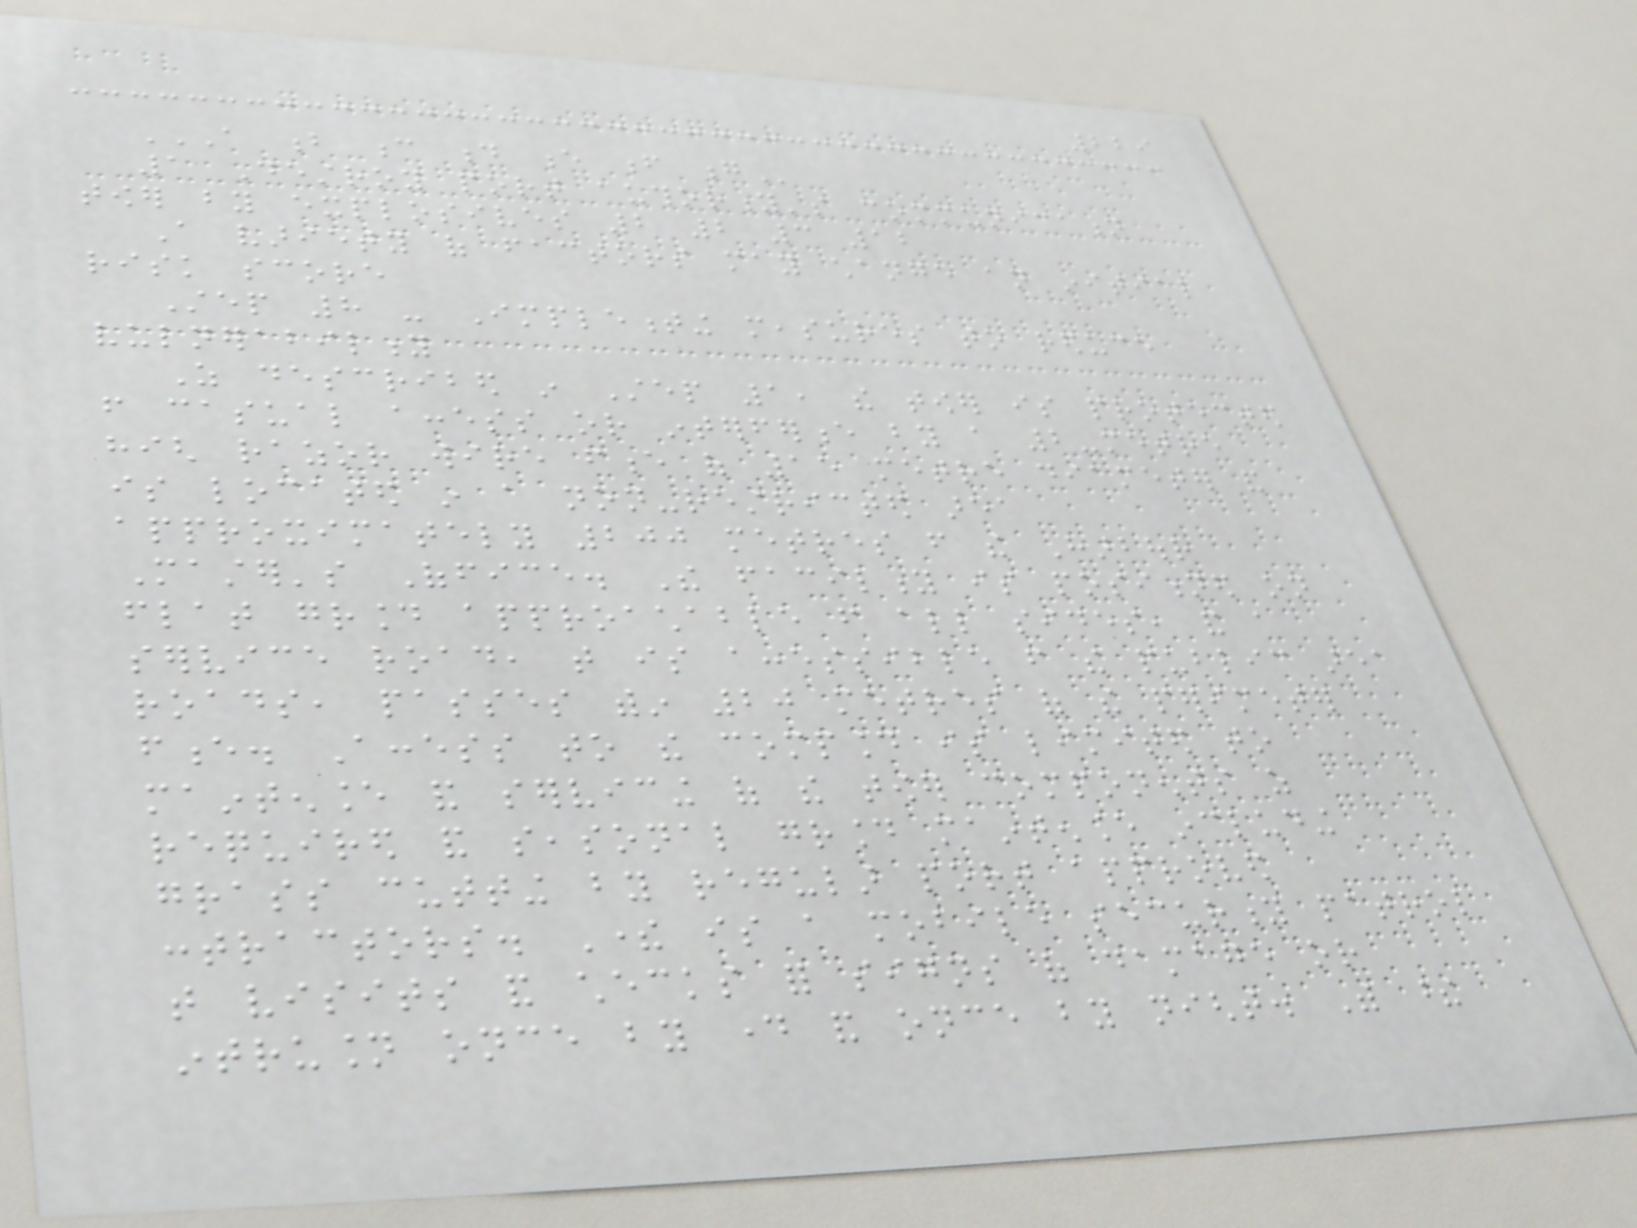229
A B C D E F G
1 Destroy port authority's communication
tower by explosives 2 2 3 12
A variety of factors may change an initial
risk score
Step 8 - Implementing measures to reduce
vulnerability
As described in Step 1, the tower is protected
from casual access or interference by a 2-metre
high razor wire fence of 15 metre diameter and
is located in a non-restricted area
approximately 200 metres from the Harbour
Master's Office. The facility is positioned on
flat ground approachable from all sides, and a
service road, that is accessible from the public area
roads, passes within 20 metres of the perimeter
fence. Access to the compound is limited to
maintenance and servicing of the tower components as
required and seasonal ground maintenance including
grass cutting by regular port approved
contractors. There is a mobile security patrol
that visits and checks for signs of damage or
intrusion once by day and once by night. With these
